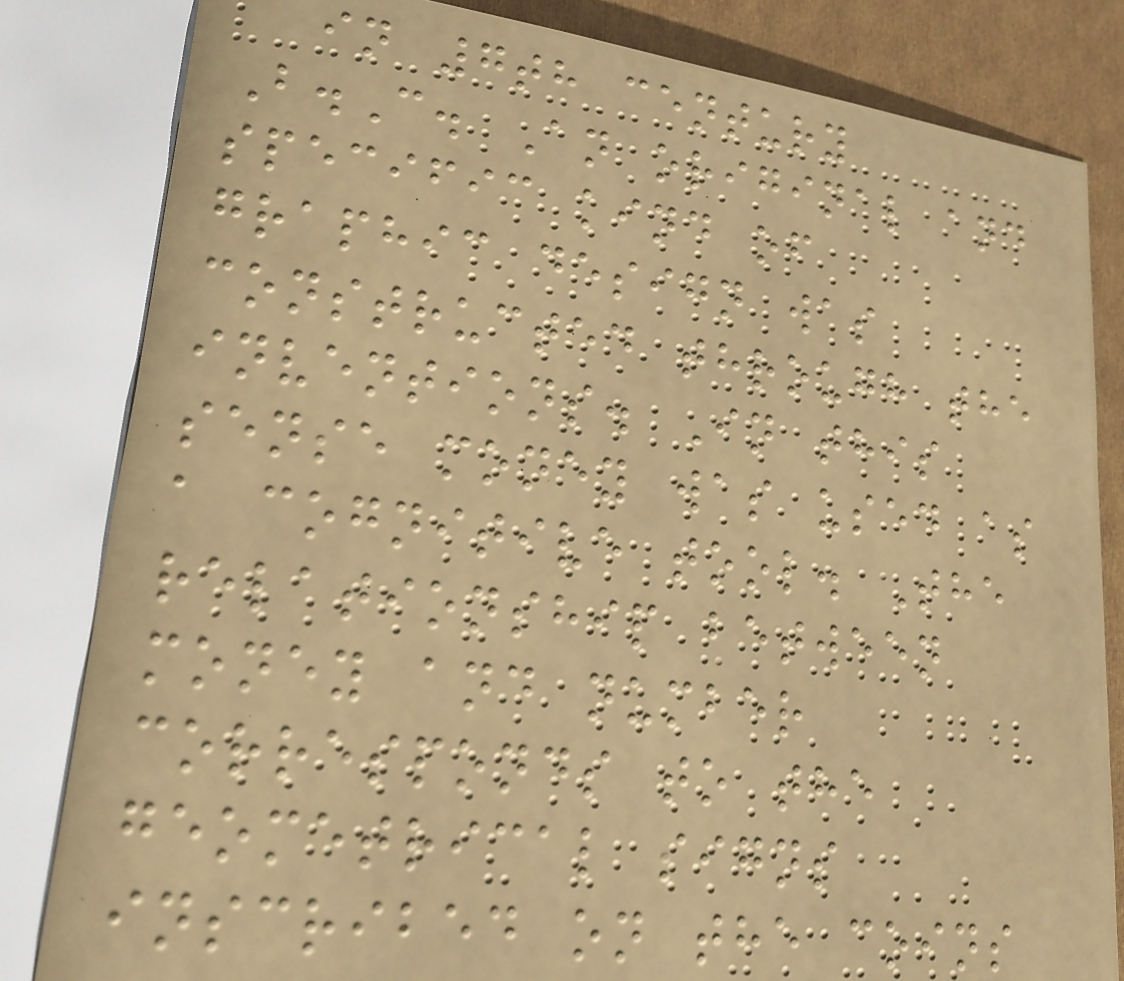in 7th century
B.C. An original and
specific kind of
graphic design was
constructed through the
inventions. In this
sense money was used as
a cognitive tool. The
relationship between
money and number
corresponds to the
geometrical signs
inscribed on the coins
